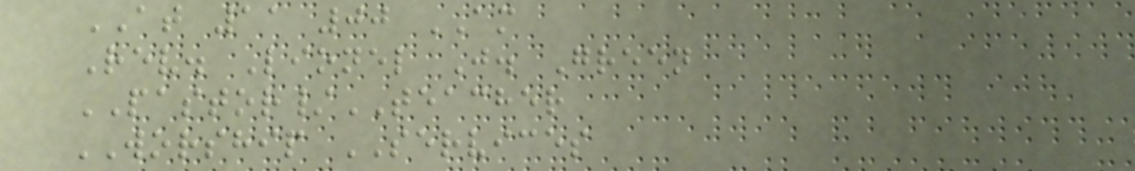AT 11 00 AM
Rev. Lionel J. Green
PASTOR/TEACHER
WORSHIP SERVICES
